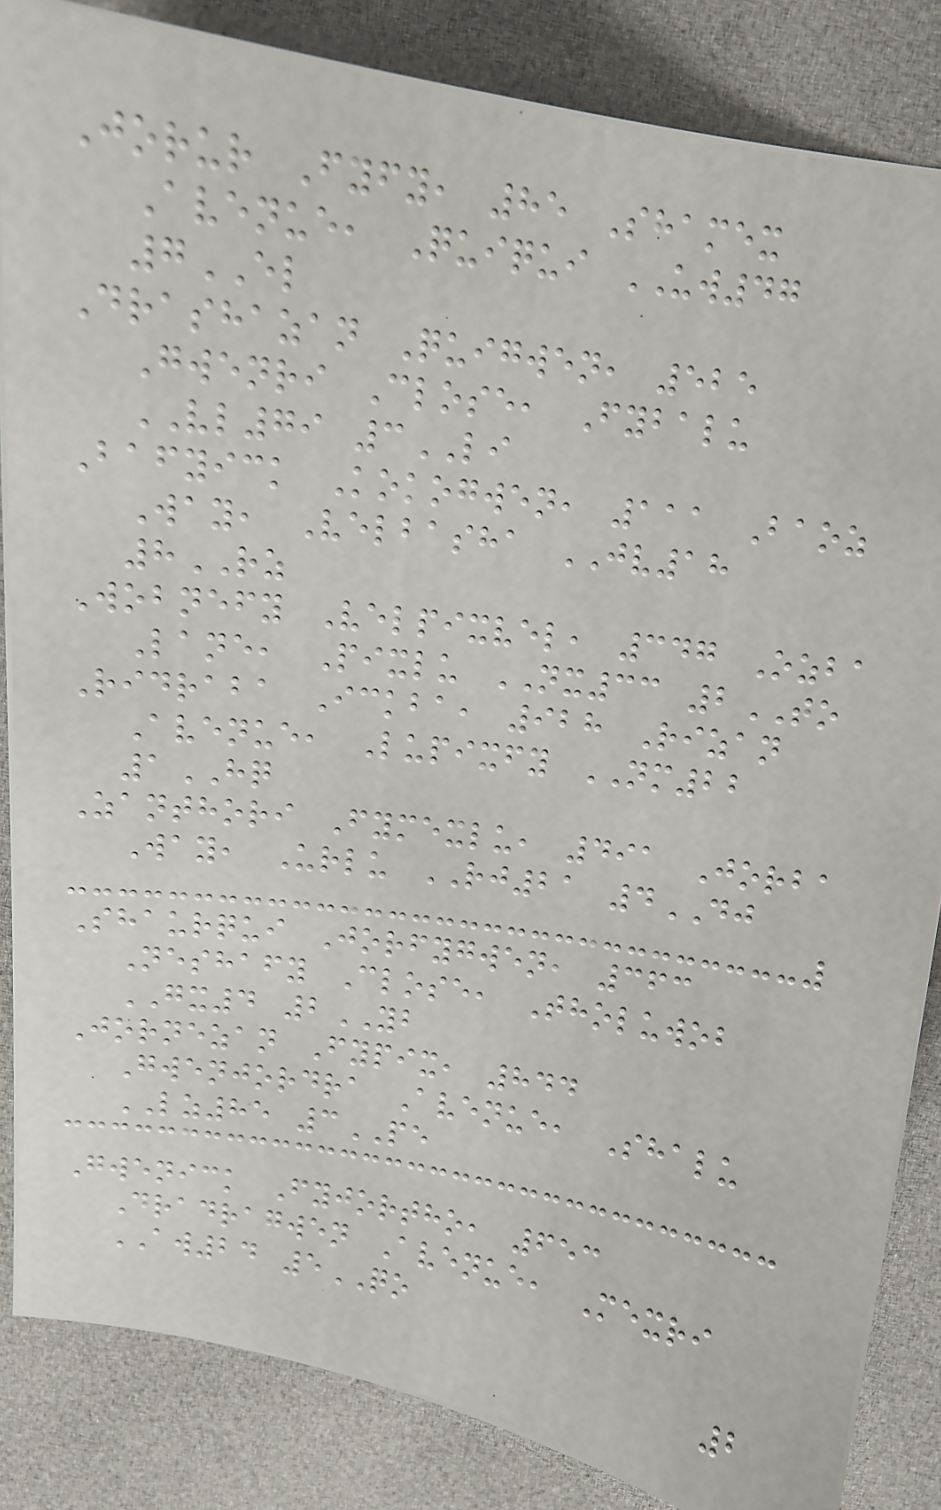Jorur Fyfy, 85 Shamex
Avenue, Quiqui UW47
7EL
Drashazan Quigwen, 525
Gwenri Close, Fybalu
VL79 3LI
Bafyick Kokogwen, 111 Baoz
Way, Velbasha JV18
8RZ
Wobnefy Velpixvel, 347 Ozba
Lane, Pixlu NX33 2TO
Ridraba Ickba, 928 Rizan
Avenue, Lupixfy NM22
1HQ
Zanthori Fymexlu, 491 Jorba
Way, Urlu RJ21 4DJ
Shaurqui Jorfygwen, 363
Neshafy Close, Tholuwob
GX4 2YB
Jornezan Fypix, 844
Gwenjordra Avenue, Shalu
LZ85 3PE
Gwenick Fyjortho, 653
Dradragwen Avenue, Mexri
AW24 5QO
2
